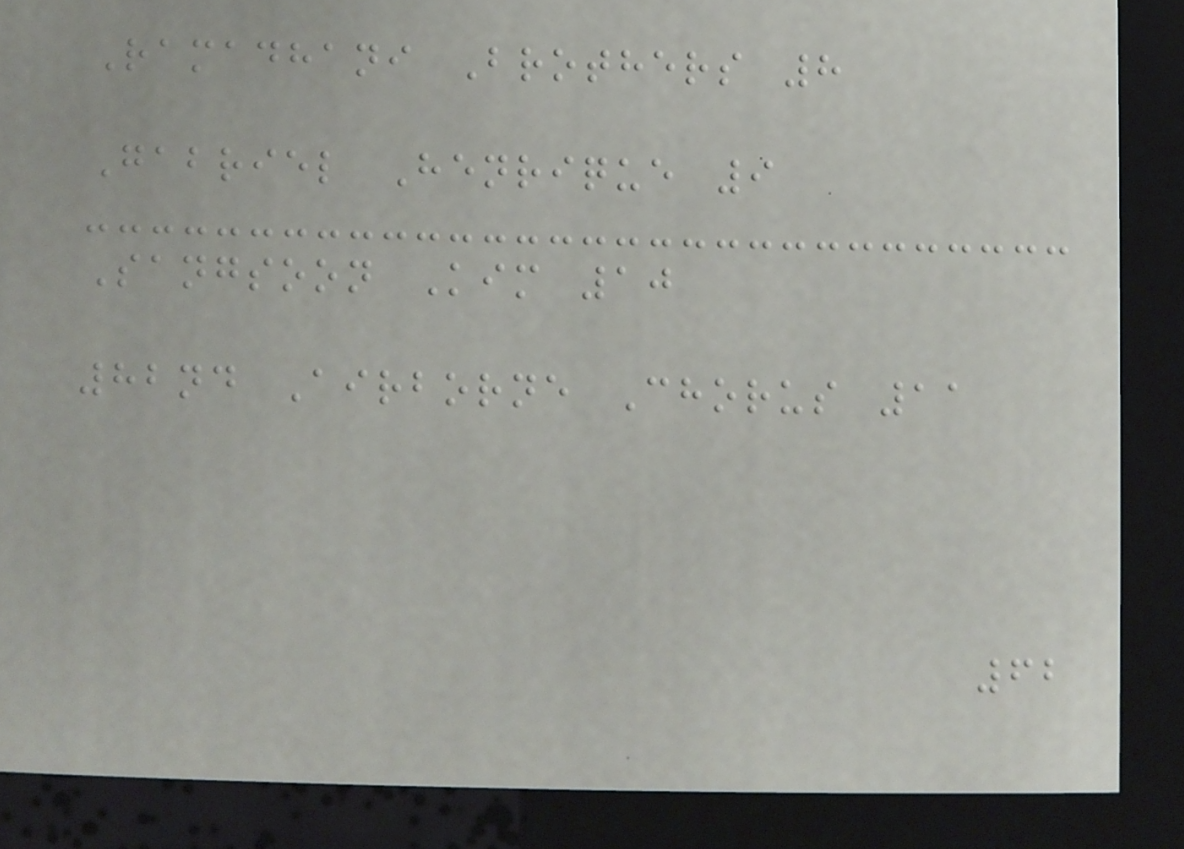Ramadhani Brothers 8
Gabriel Henrique 9
Sangsoon Kim 10
82nd Airborne Chorus 11
62
